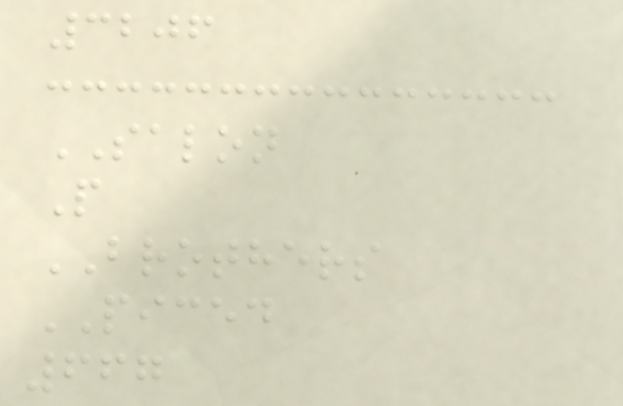3206
SALON
P
BROTHERS
PICED
667
